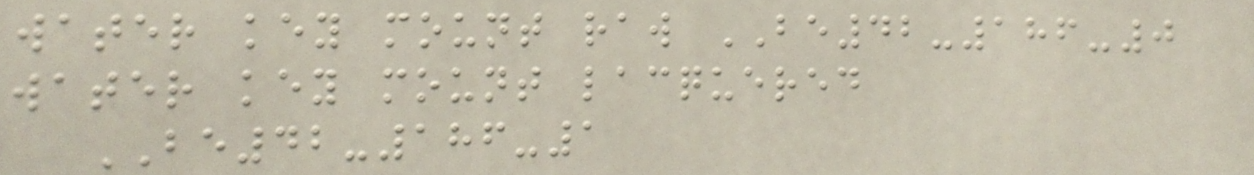water key mount raw BE42-186-0
water key mount lacquered
BE42-186-1
